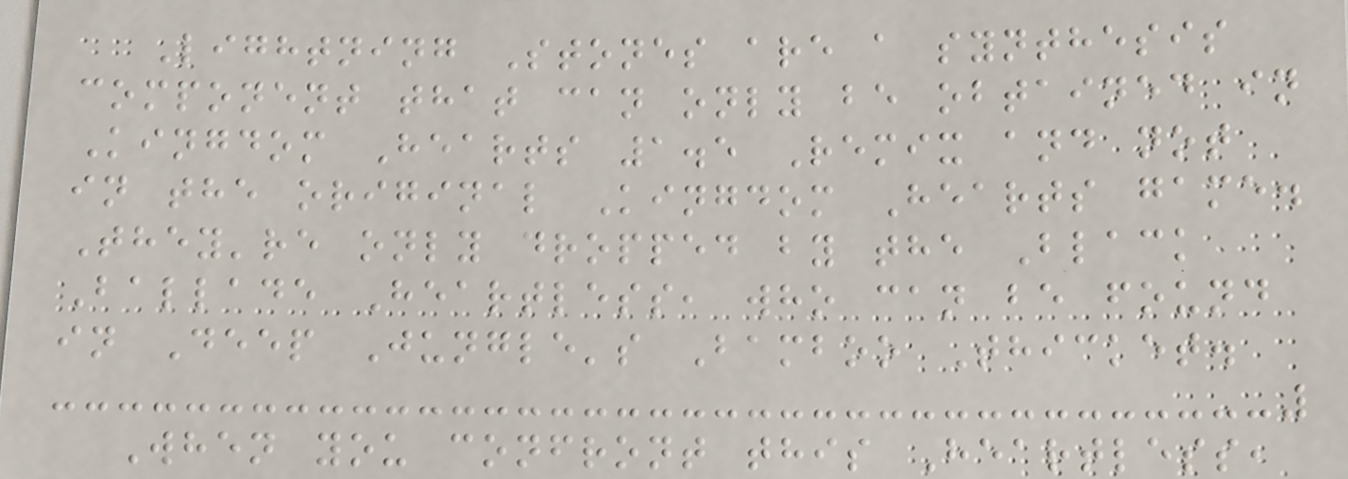Lightning Stones are a synthesis
component that can only be obtained in
Kingdom Hearts 1.5 Remix and not
in the original Kingdom Hearts game.
They're only dropped by the Black
Ballade Heartless, who can be found
in Deep Jungle's Bamboo Thicket.
When you confront this Heartless,
